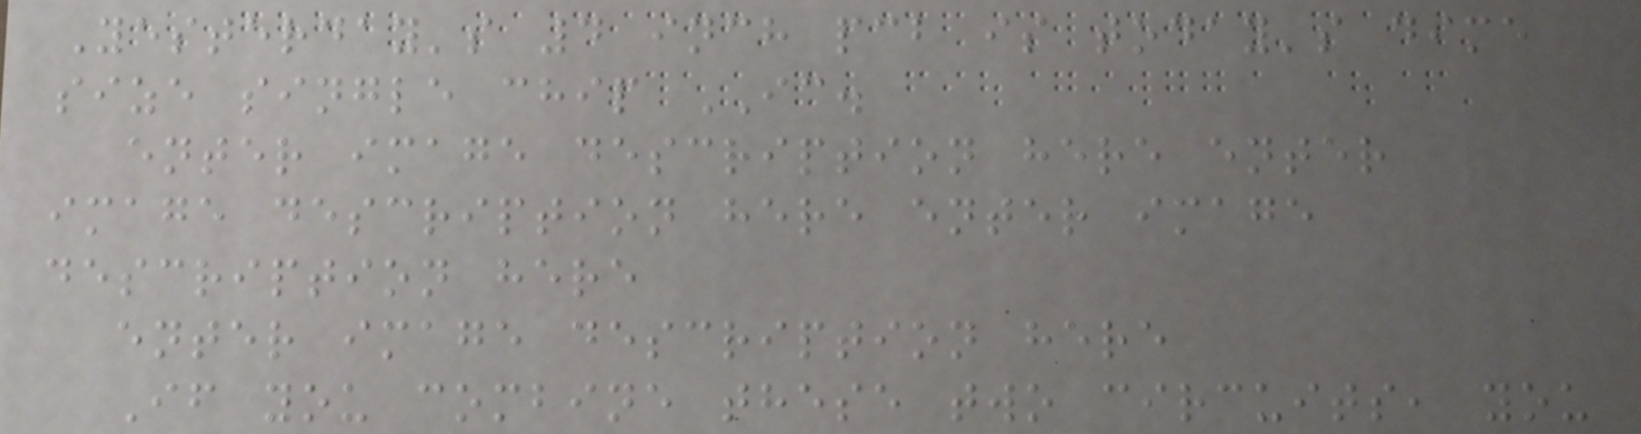Yesterday's 4 inch pcb is today's dime
size single chip IC.
enter image description here enter
image description here enter image
description here
enter image description here
If you combine these two circuits, you
